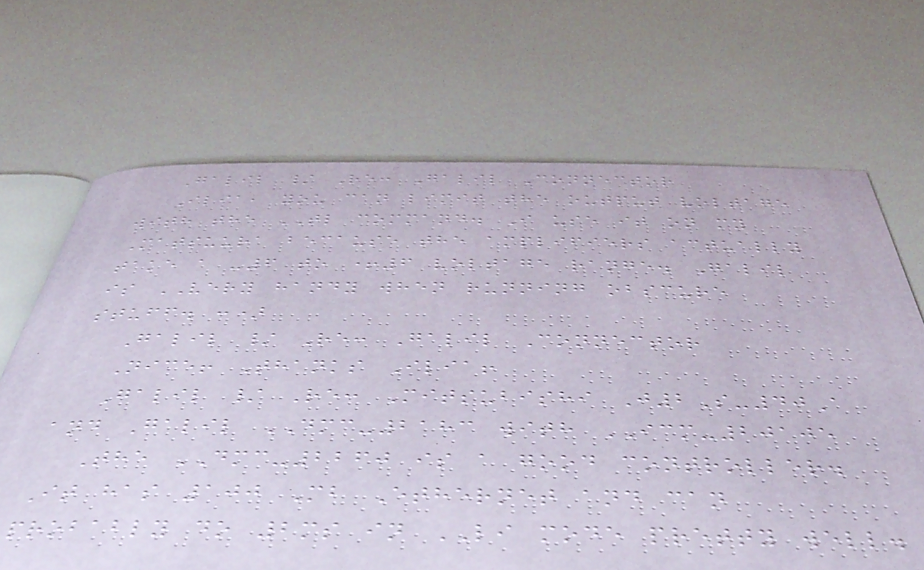Galil / Re: Galil Connector
Ilia, you can limit the output voltage
with the TL command. I use it on my
Matsuura because the amplifiers actually
take a -6 to +6 voltage range. Galil
is VERY handy when running obscure
stuff. :)
Galil / Re: Galil Connector
Nice! Thanks Ilia!
Galil / Re: Mitsubishi J2S-40A
and Galil DMC-2183 with ICM-20105
The DMC-2260 is a good controller.
It has 100 Mb Ethernet and can
probably do 2ms in LI mode pretty well.
